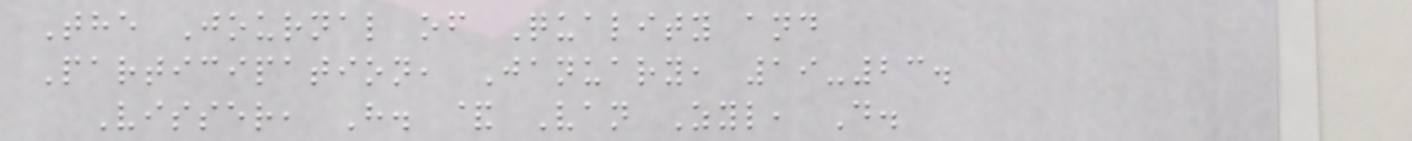The Journal of Quality and
Participation, January, 19-23.
Visser, H. & Van Zyl, D.
